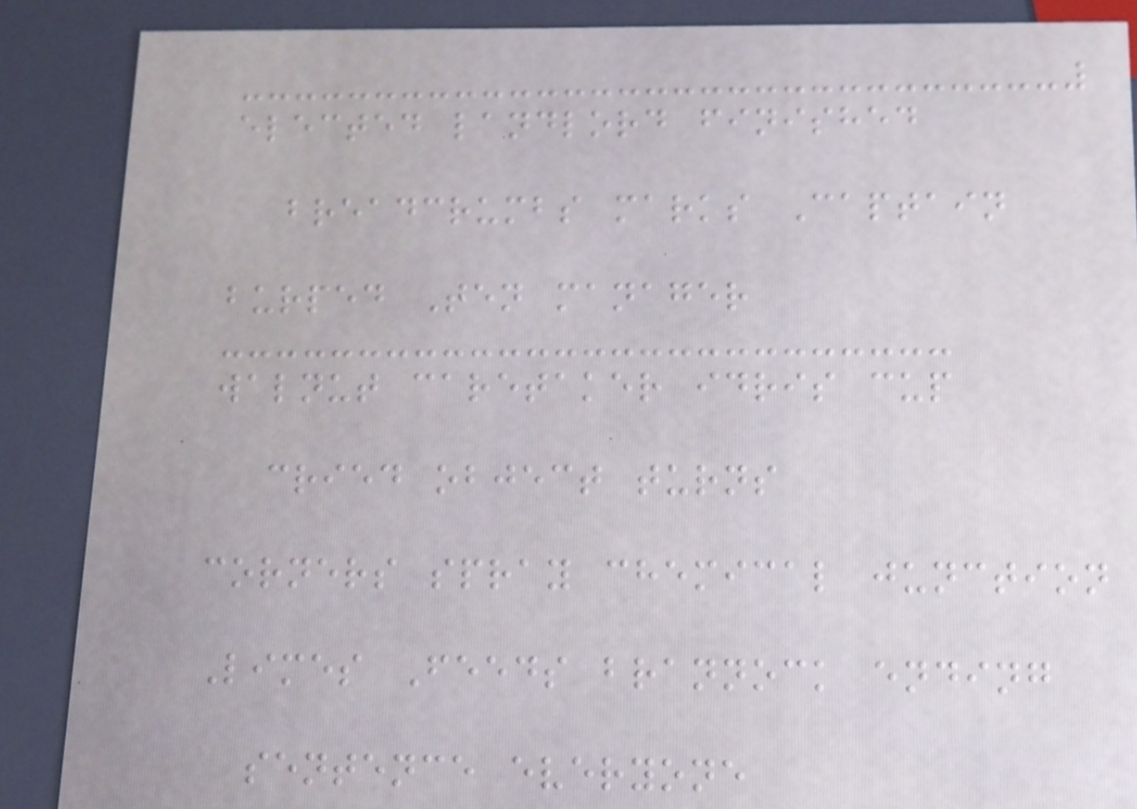elected landlord finished
breadcrumbs marks Captain
burped Ten manager
walnut caretaker idris cup
cried object turns
corners spray chemical junction
Limes Feeds brannock ending
sentence everyone
